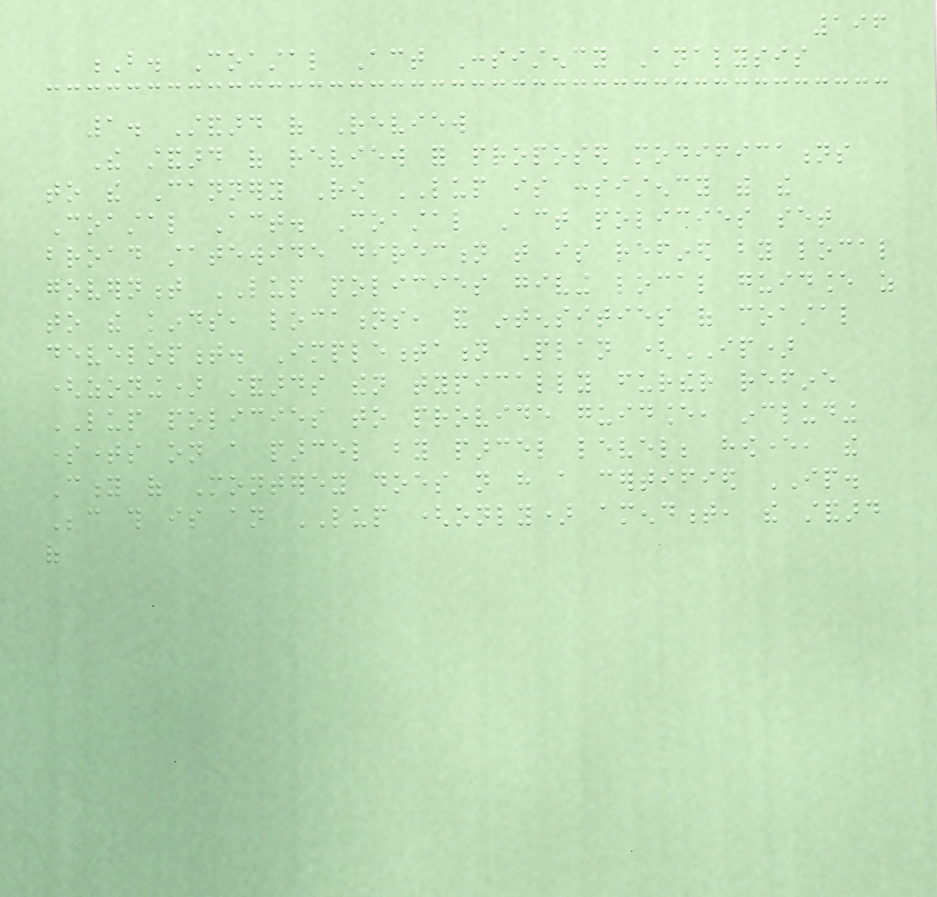196
B. Coastal Act Consistency Analysis
1. Standard of Review
The standard of review for proposed modifications
to the Cannery Row LUP is consistency with the
Coastal Act. Coastal Act policies set
broad statewide direction that is refined by local
government LUP policies giving local guidance as
to the kinds, locations, and intensities of coastal
development. Implementation Plan (IP)
(zoning) standards then typically further refine
LUP policies to provide guidance, including
sometimes on a parcel by parcel level; however, the
City of Monterey does not have a certified IP.
Because this is an LUP (only) amendment, the standard
of
